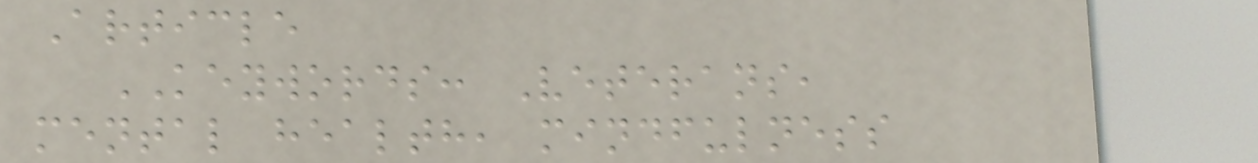Article
KEYWORDS: Veterans,
mental health, mindfulness
